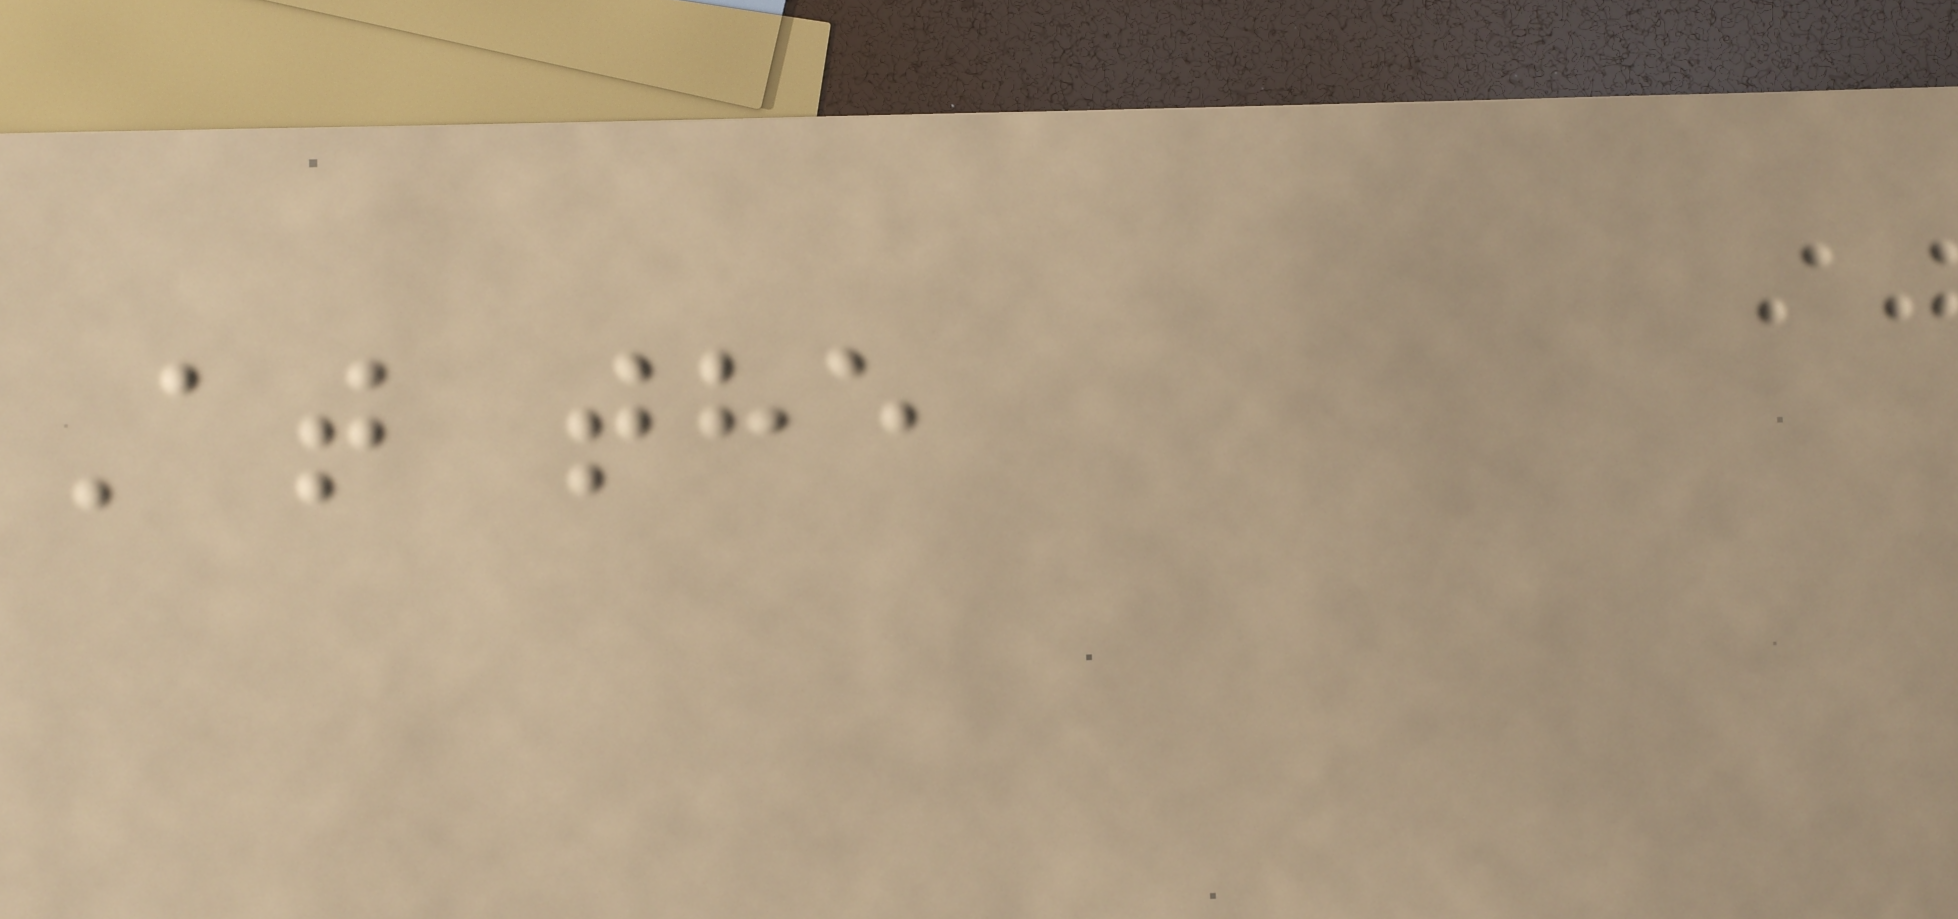At the
